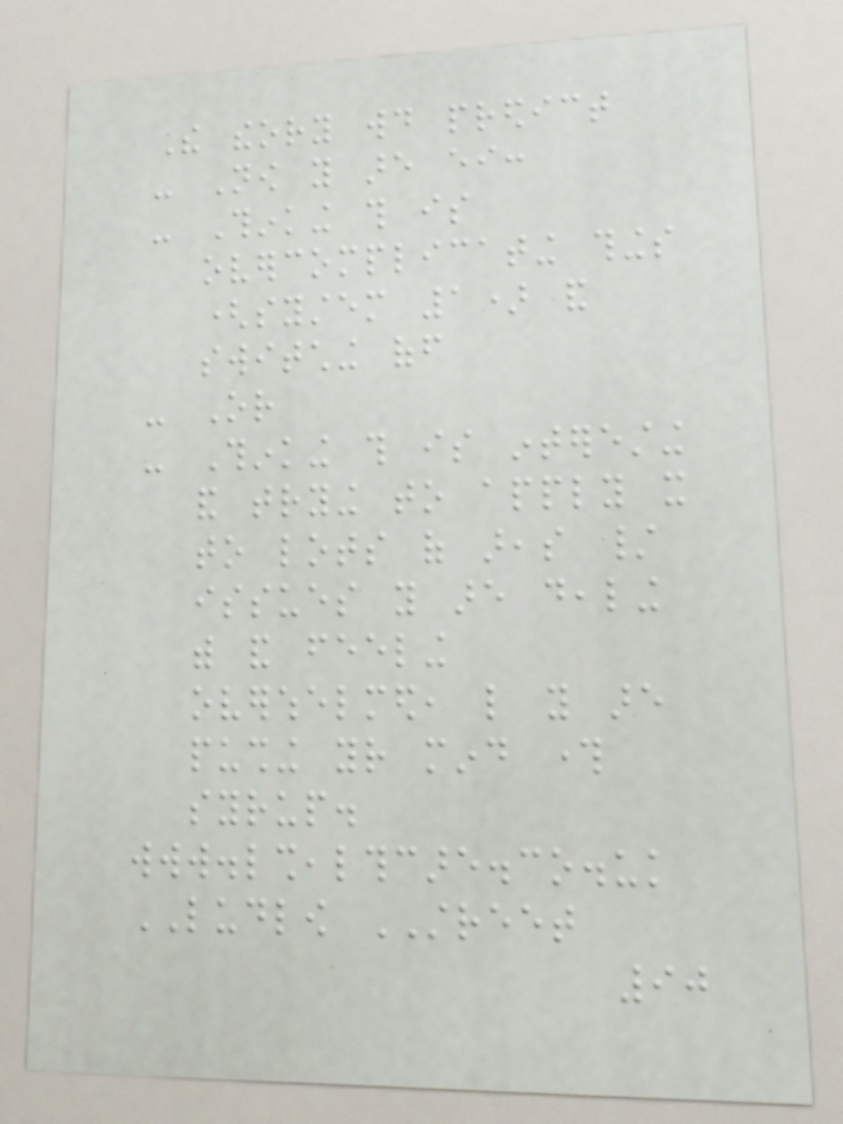The theory would predict
- Now you are either:
- Thinking this is
overcomplicating things
(system 1) and
switching off
- Or
- Thinking this is interesting
and trying to apply it
to lots of areas /
issues you are dealing
with and feeling
overwhelmed, like you are
pushing your mind through
syrup.
www.lshealthcare.co.uk
LUDLOW STREET
90
